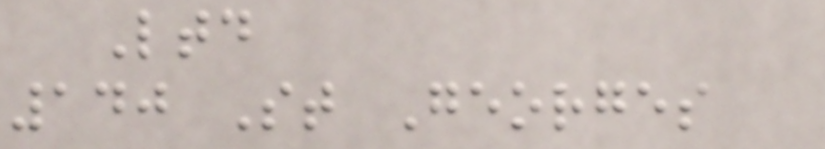Ltd
140 St Georges
